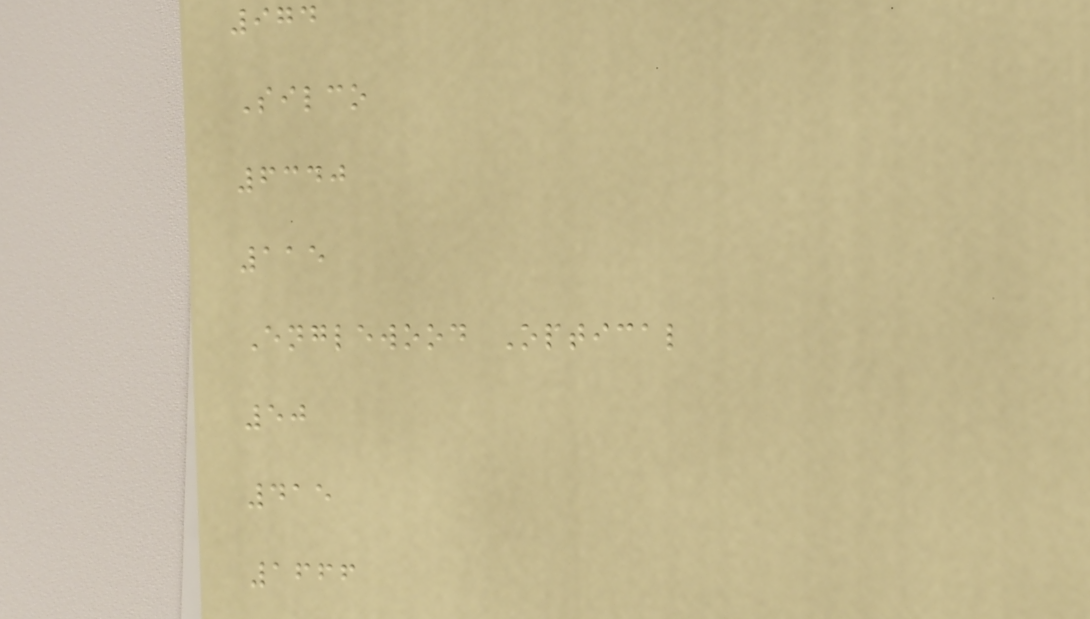974
Silco
6340
115
Englewood Optical
50
415
1666
